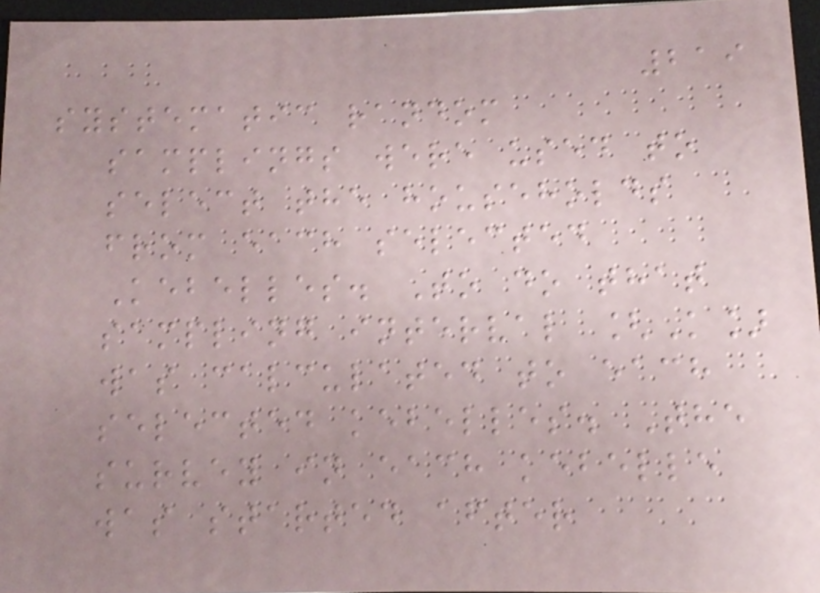219
systematic random
samplings were used to
select the households
from each selected
Kebelles. To do that
sampling interval [K]
was calculated to each
selected kebelles. The
survey in each kebelle
was started after
